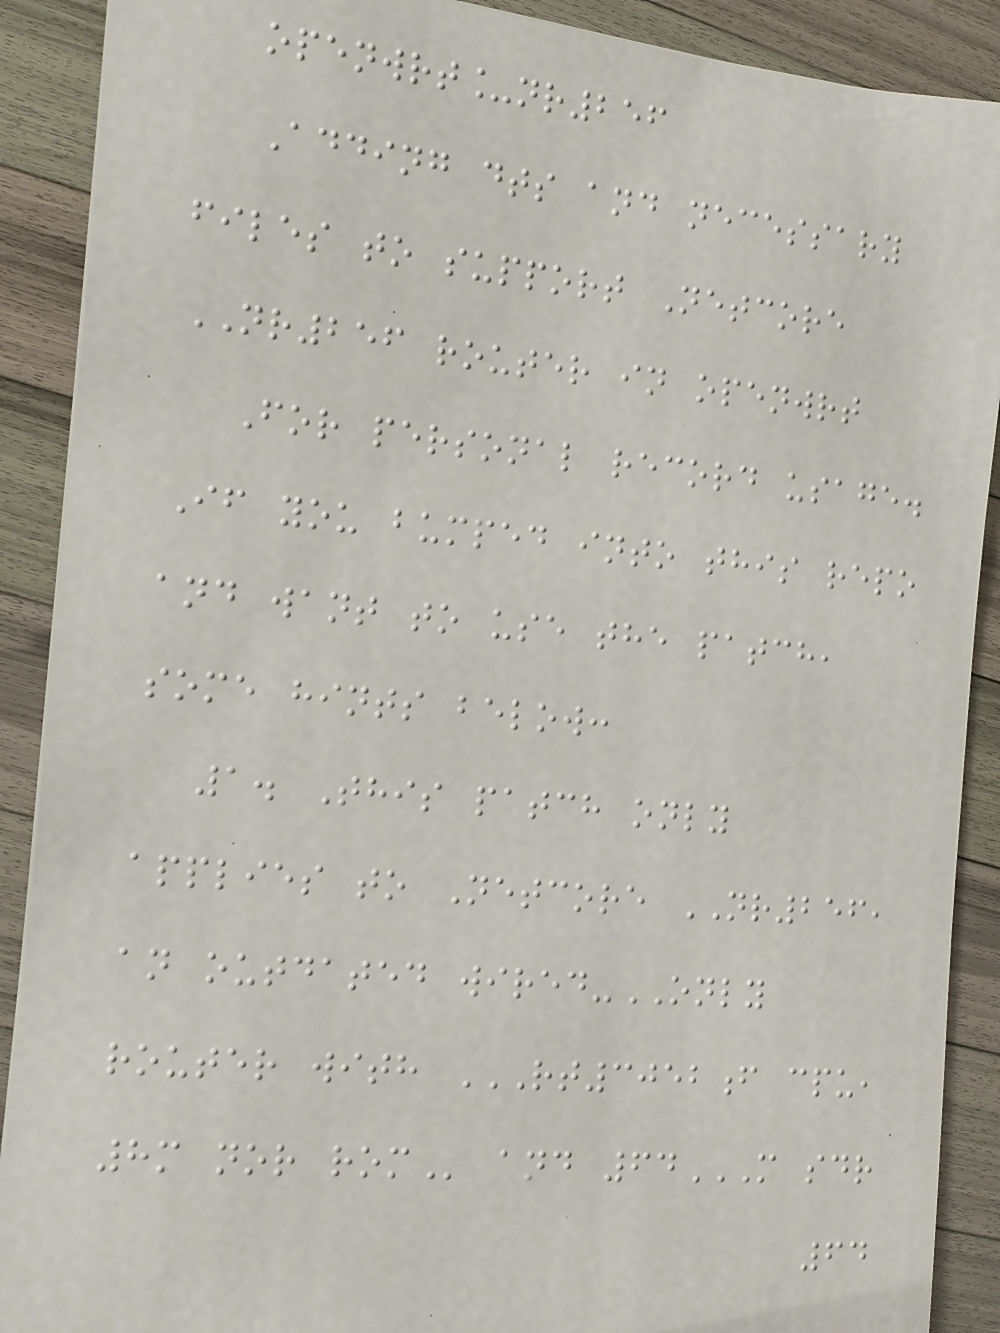openwrt_nr256
Adding dts and necessary
files to support Netcore
NR256 router in openwrt
For personal record usage.
If you bumped into this repo
and want to use the patch,
some hints below:
1. This patch only
applies to Netcore NR256,
an outdated wired-ONLY
router with RT3052F CPU,
8M NOR ROM and 64M SDR
64
